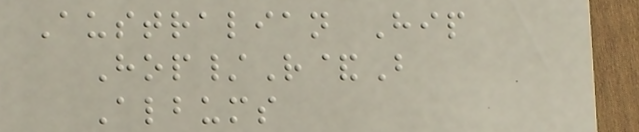Australian Hip
Hop/R&B
Albums
